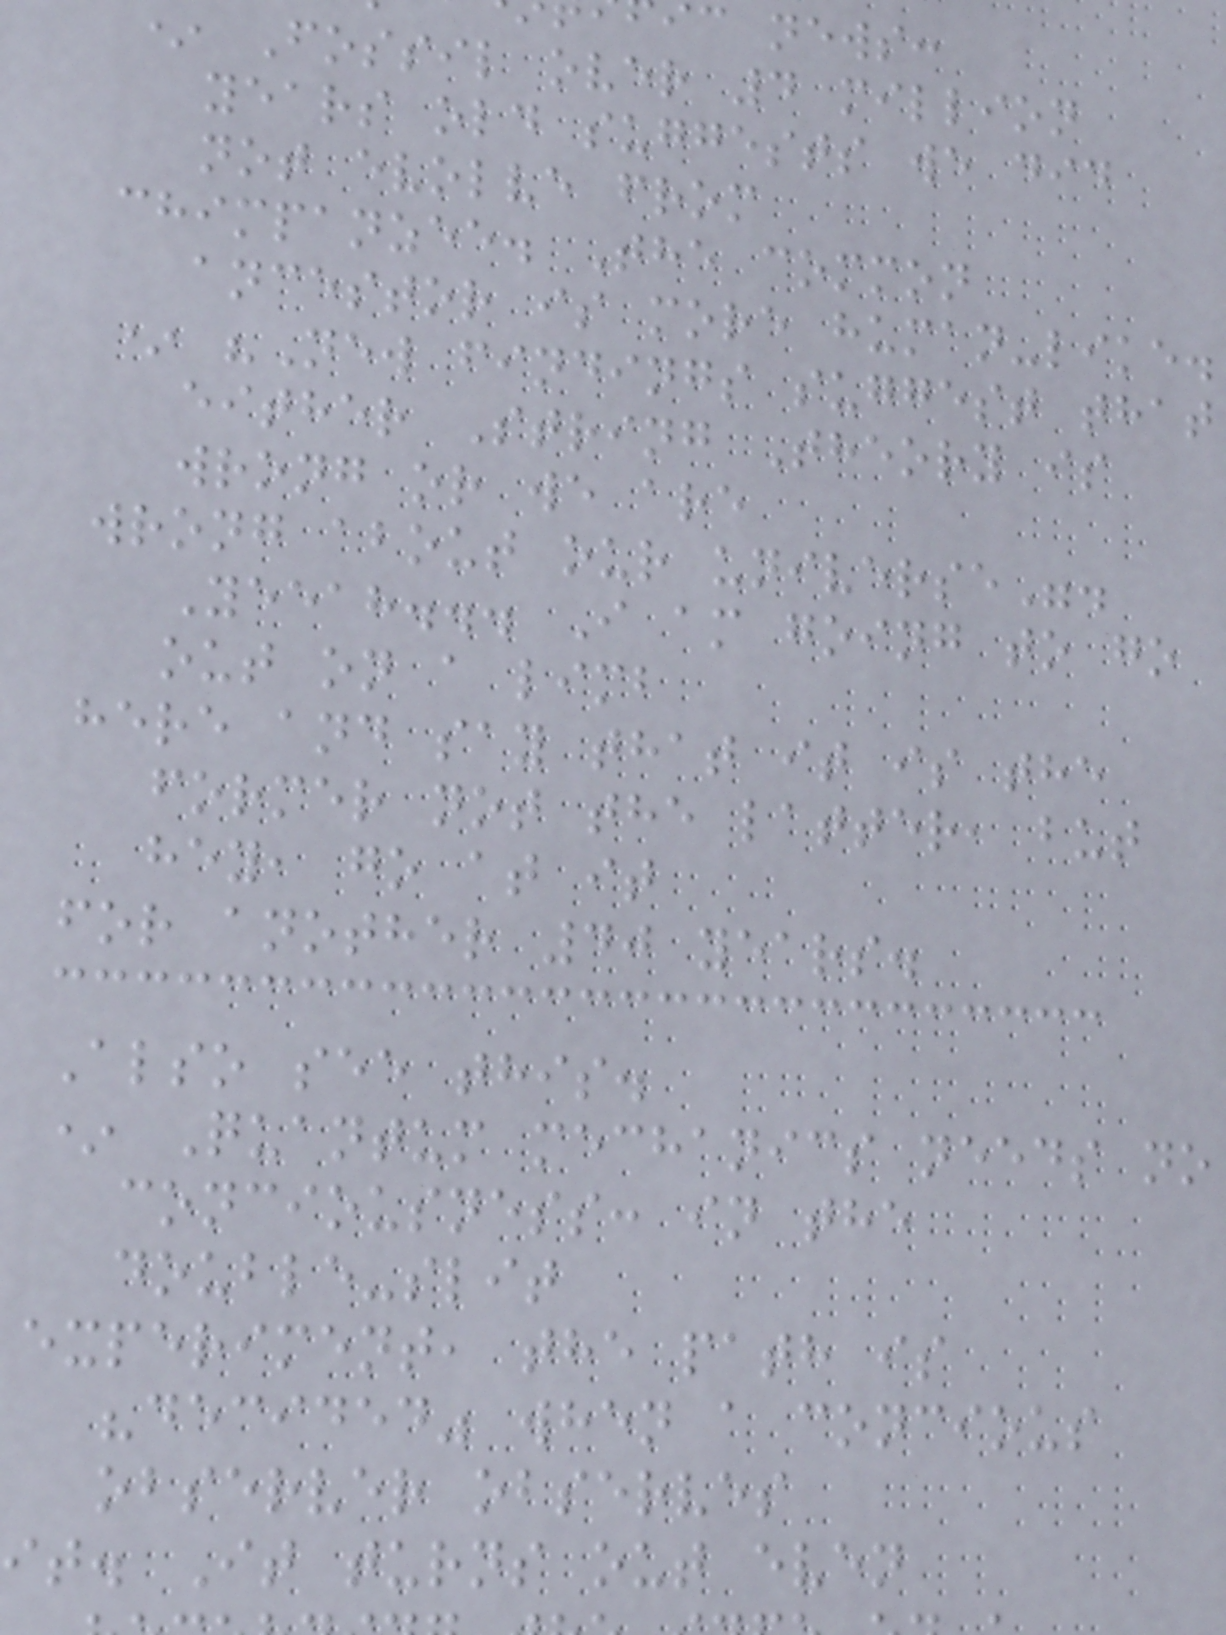c news:
* Fossil over 4 million
years old suggests we did
not evolve from
chimpanzee. The common
ancestor is more human-like.
* "New findings suggest that
either String Theory is
wrong or we are
wrong about our universe".
Yeeah... I am going to go
out on a limb
here and say that it is the
former not the latter, but
hey, go at it
for another 40 years.
Also see this.
* Quantum mechanics needs no
conciousness: in the
double-slit
experiment, the path is
"decided" when a concious
observer observes
it. It turns out even
